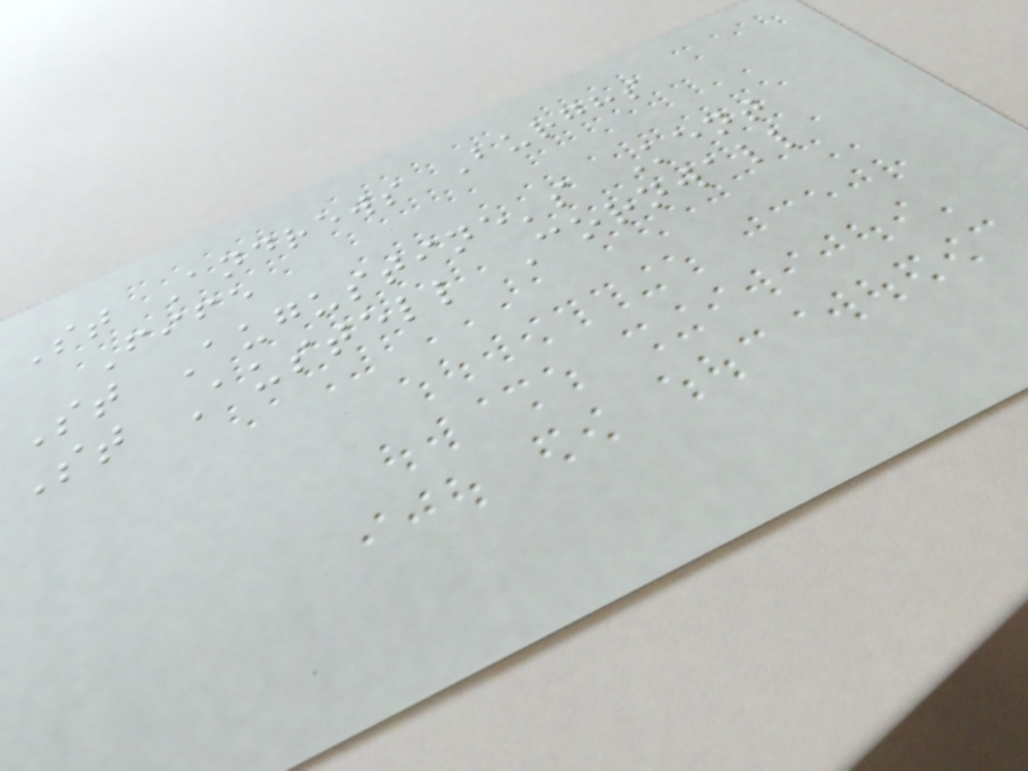St Andrews Burghs
Fife
St Augustine's Kent
St Austell Cornwall
